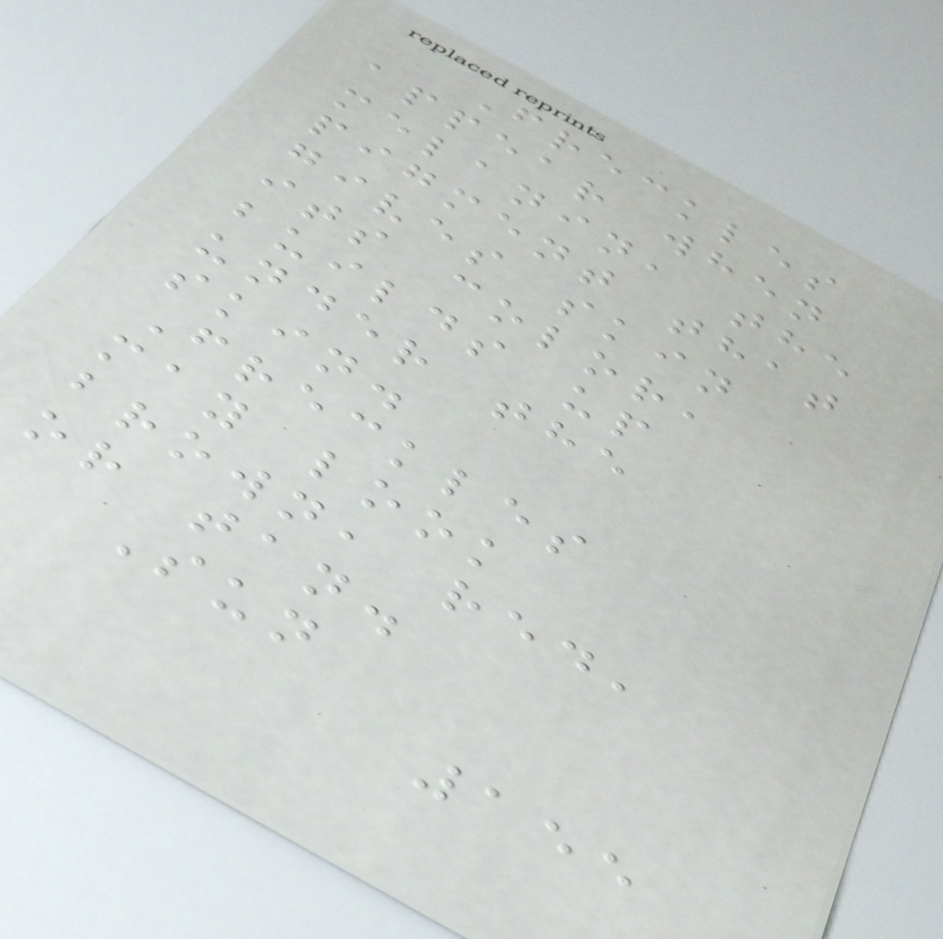Freckles
appear when
melanin, the
pigment that
gives skin
its color,
builds up
under the
skin.
Freckles
may look
brown, red,
or tan.
Sun
155
